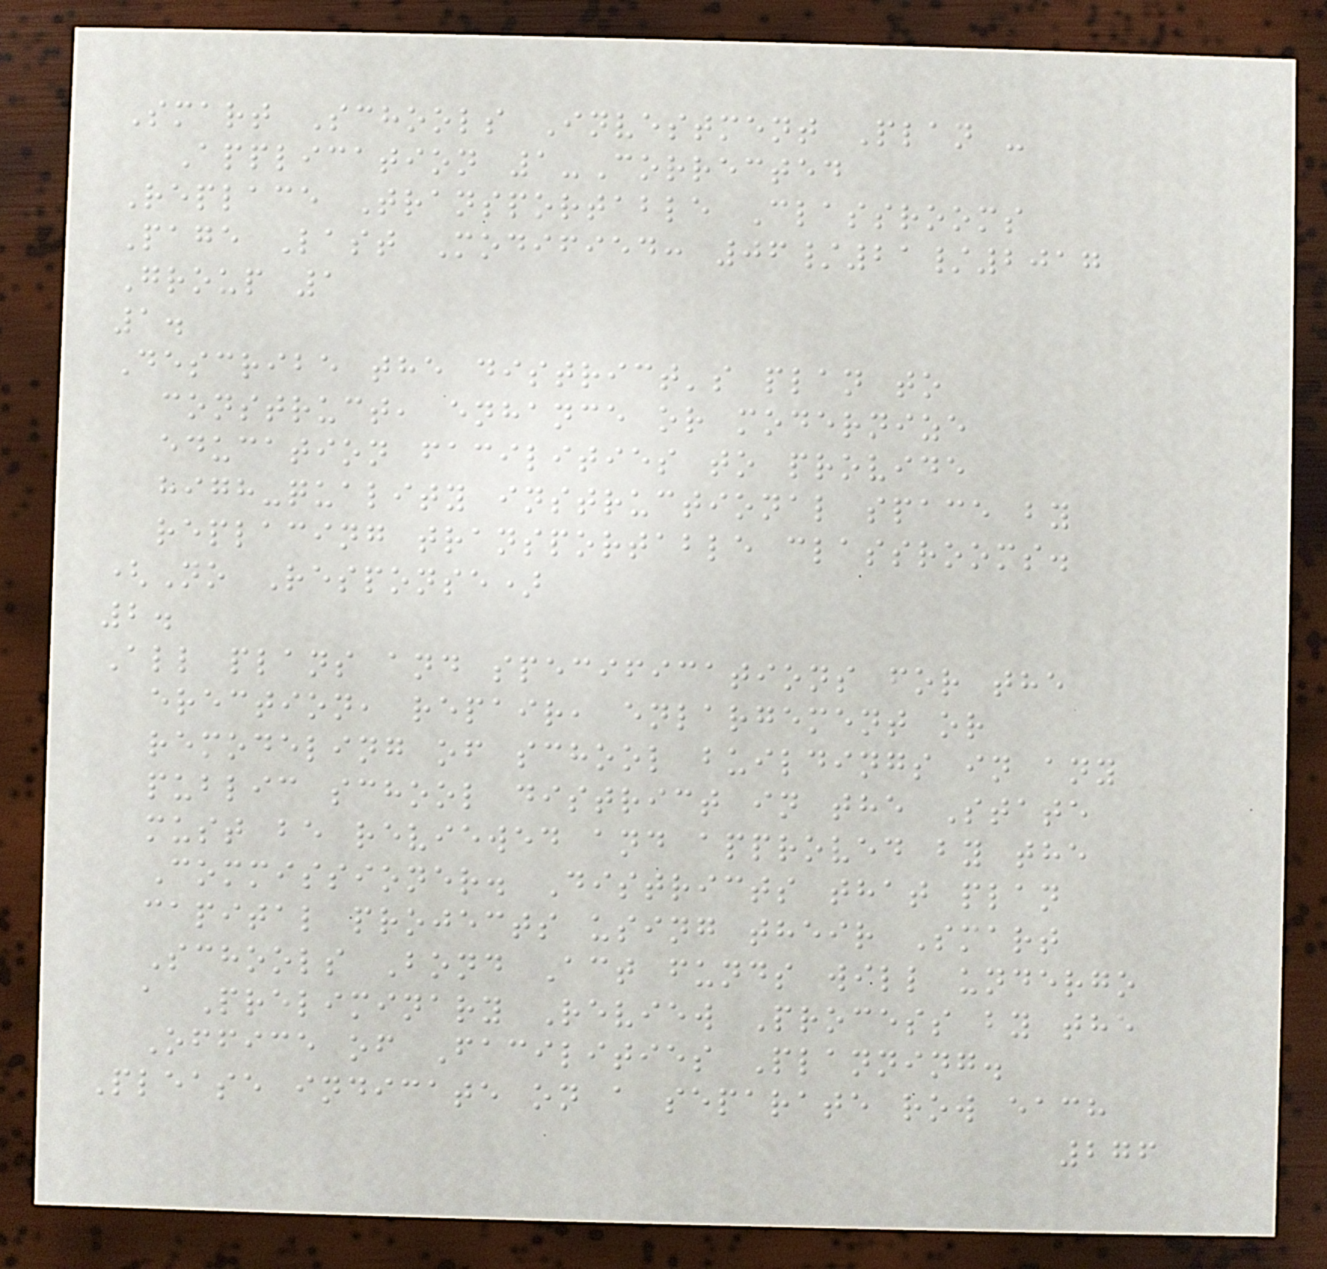Smart Schools Investment Plan -
Application 1-Corrected
Replace Transportable Classrooms
Page Last Modified: 06/21/2017
Group 1
1.
Describe the district's plan to
construct, enhance or modernize
education facilities to provide
high-quality instructional space by
replacing transportable classrooms.
(No Response)
2.
All plans and specifications for the
erection, repair, enlargement or
remodeling of school buildings in any
public school district in the State
must be reviewed and approved by the
Commissioner. Districts that plan
capital projects using their Smart
Schools Bond Act funds will undergo
a Preliminary Review Process by the
Office of Facilities Planning.
Please indicate on a separate row each
276
